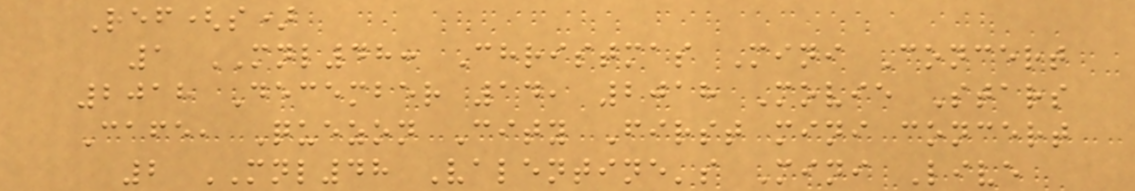Ref(s)
1 MNL48: Christmas Mini Concert
2018 December 14, 2018 Movie Stars
Cafe, Quezon City First mini concert
2 MNL48 Valentine's Mini Live
